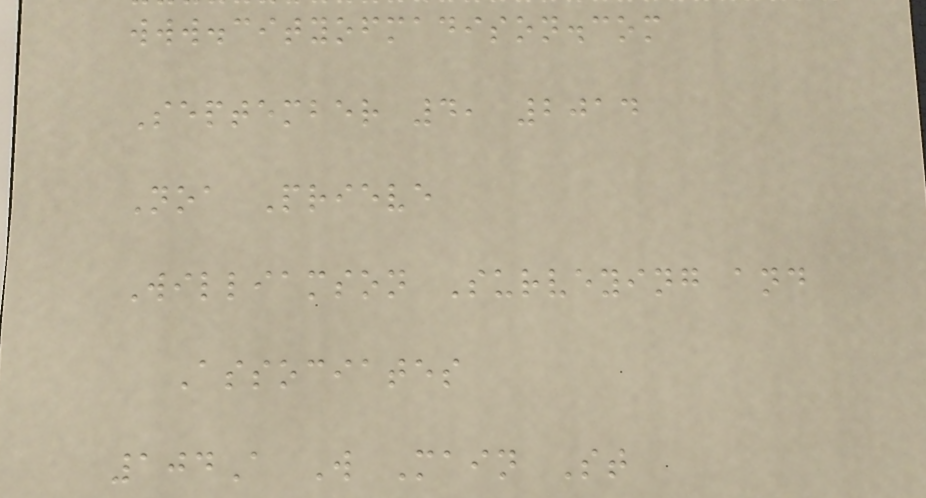www.cityofmadison.com
September 4, 2014
Noa Prieve
Williamson Surveying and
Associates
104A W Main St
